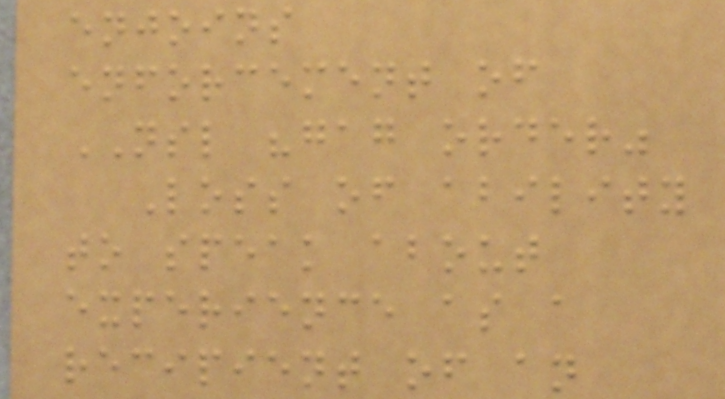enjoins
enforcement of
NSL "gag order"
Loss of ability
to speak about
experience as a
recipient of an
